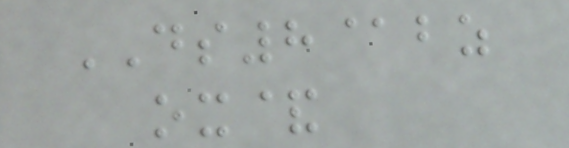DS8@bz
ox&
